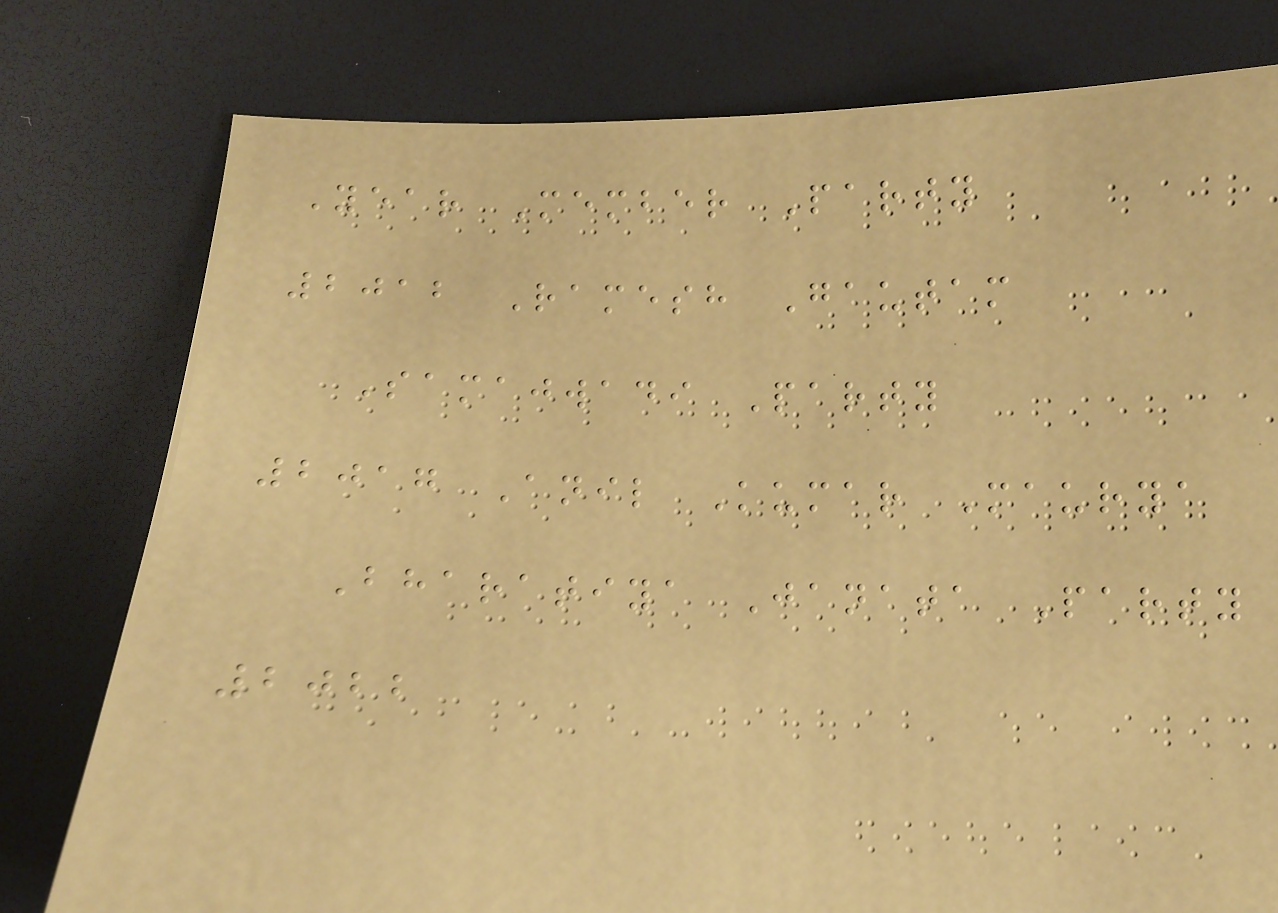Year Member Party
2012 Ramesh Gautam
Samajwadi Party
2017 Anil Kumar Maurya
Bharatiya Janata Party
2022
